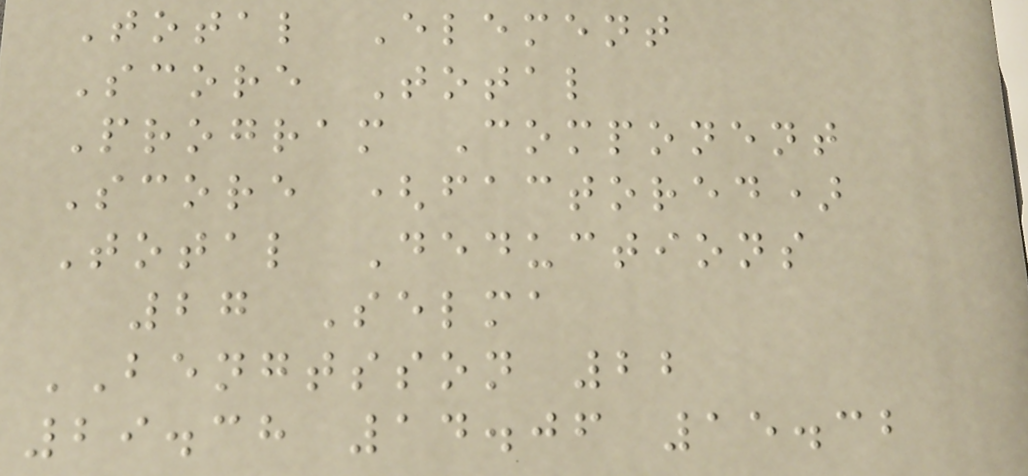Total Element
Score Total
Program Component
Score (factored)
Total Deductions
27 Selma
BENGTSSON 22
29.38 14.06 15.32
